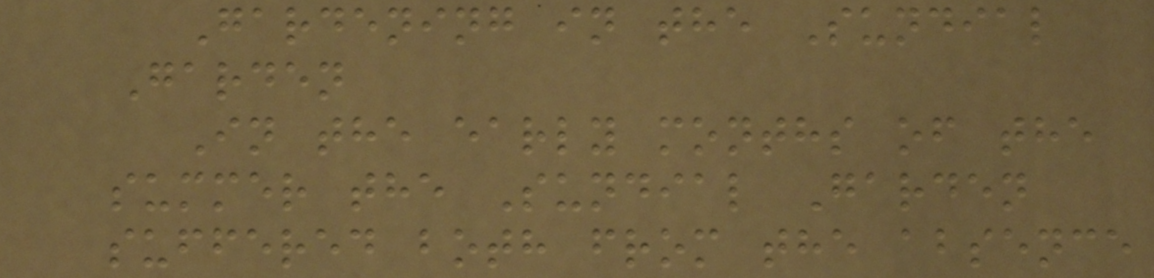Gardening in the Sundial
Garden
In the early months of the
summer the Sundial Garden
suffered both from the absence
